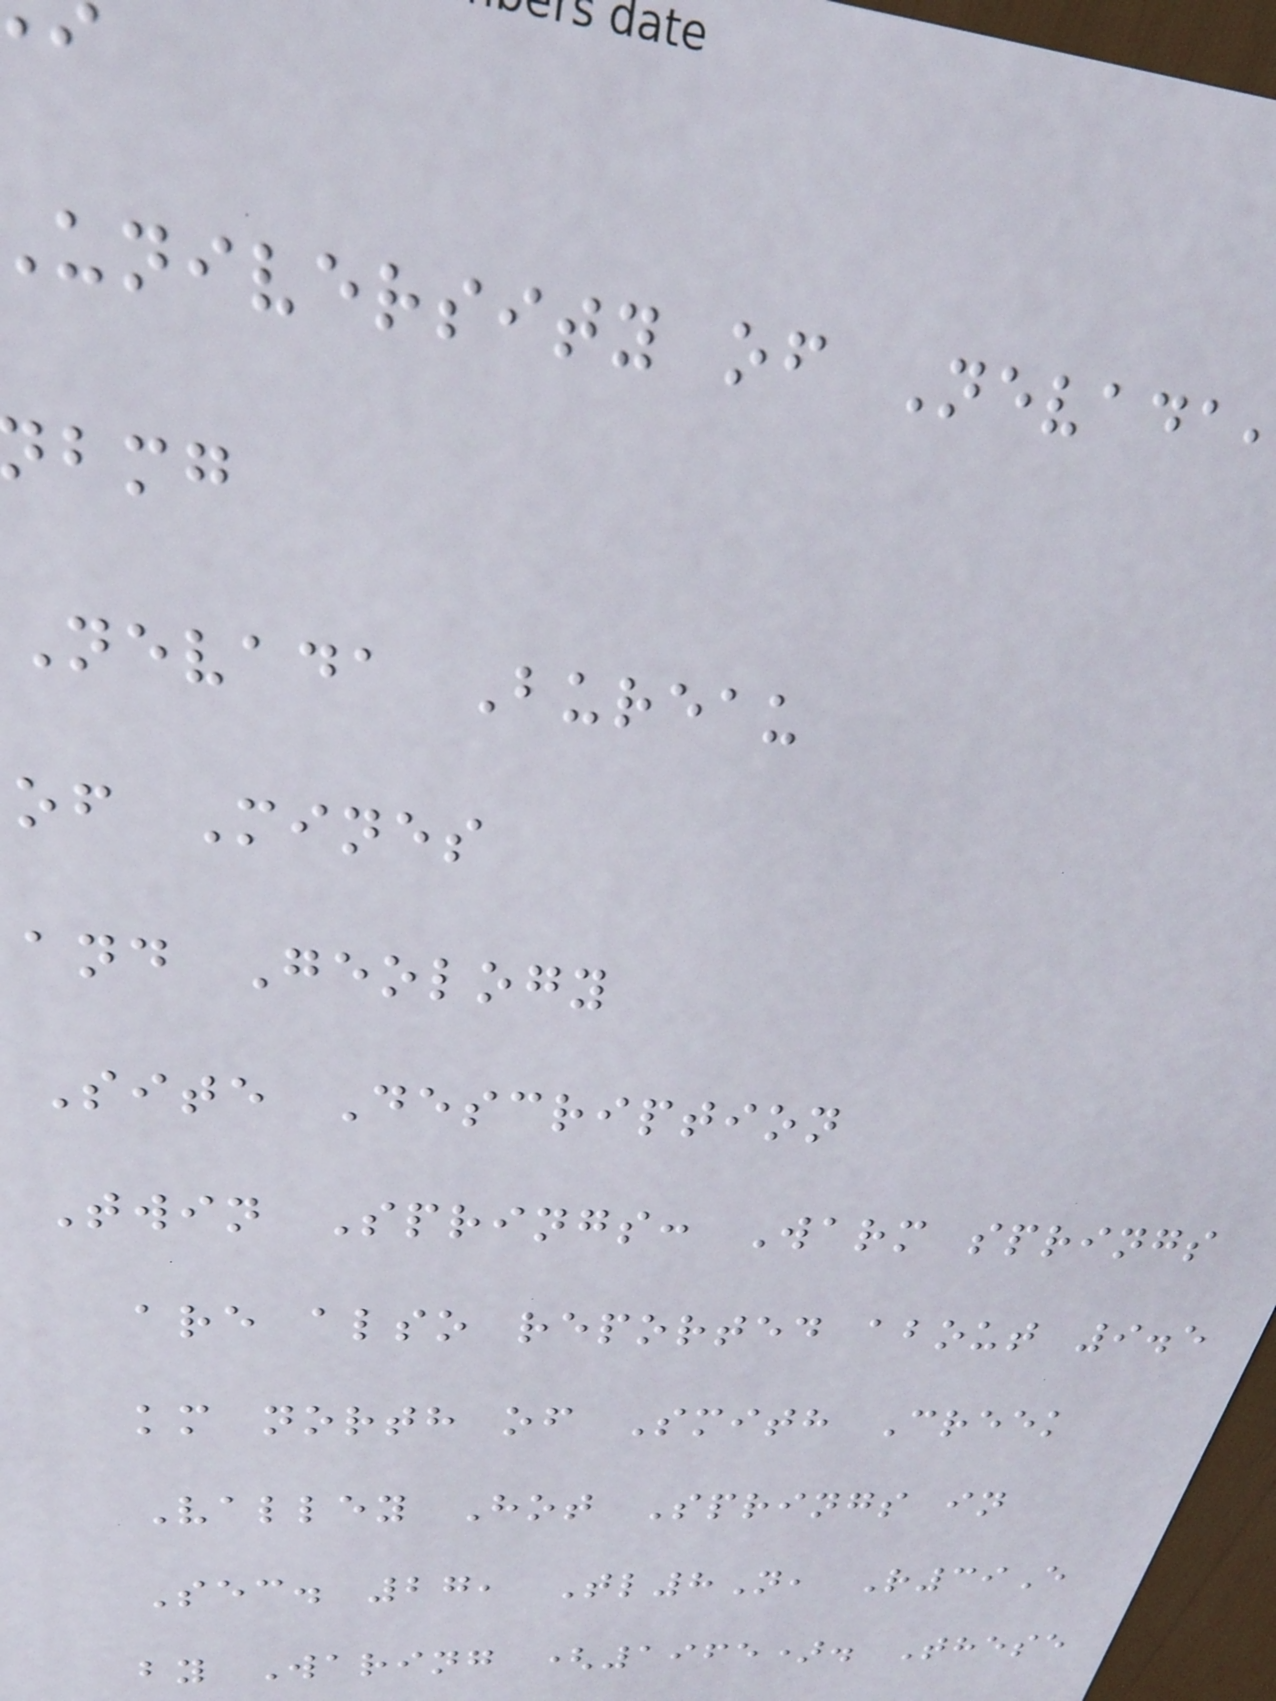university of Nevada
Nevada Bureau
of Mines
and Geology
Site Description
Twin Springs: Warm springs
are also reported about 9.5
km north of Smith Creek
Valley Hot Springs in
Sec. 27, Tl8N, R39E
by Waring (1965). These
